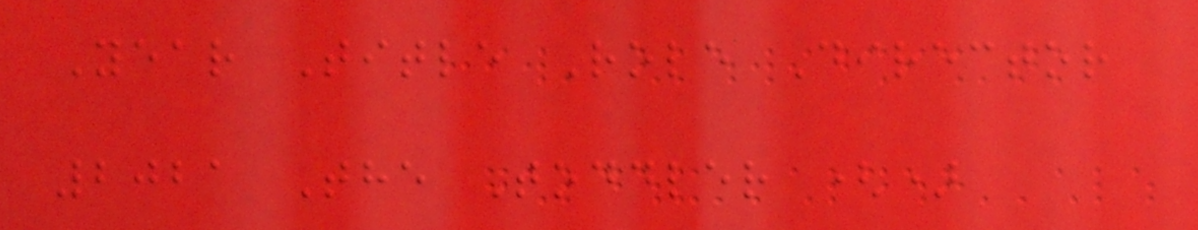Year Title Role Director
2021 The Toddler ()
